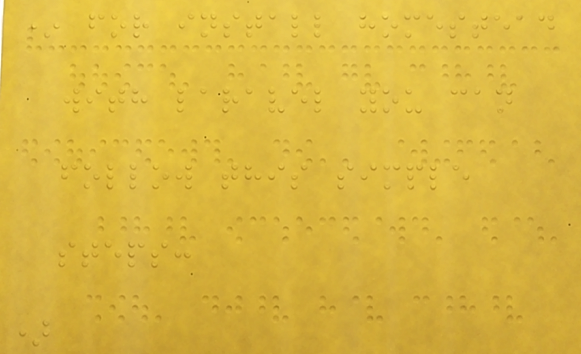* for install homestead
with laravel you can
follow this simple
steps:
)
